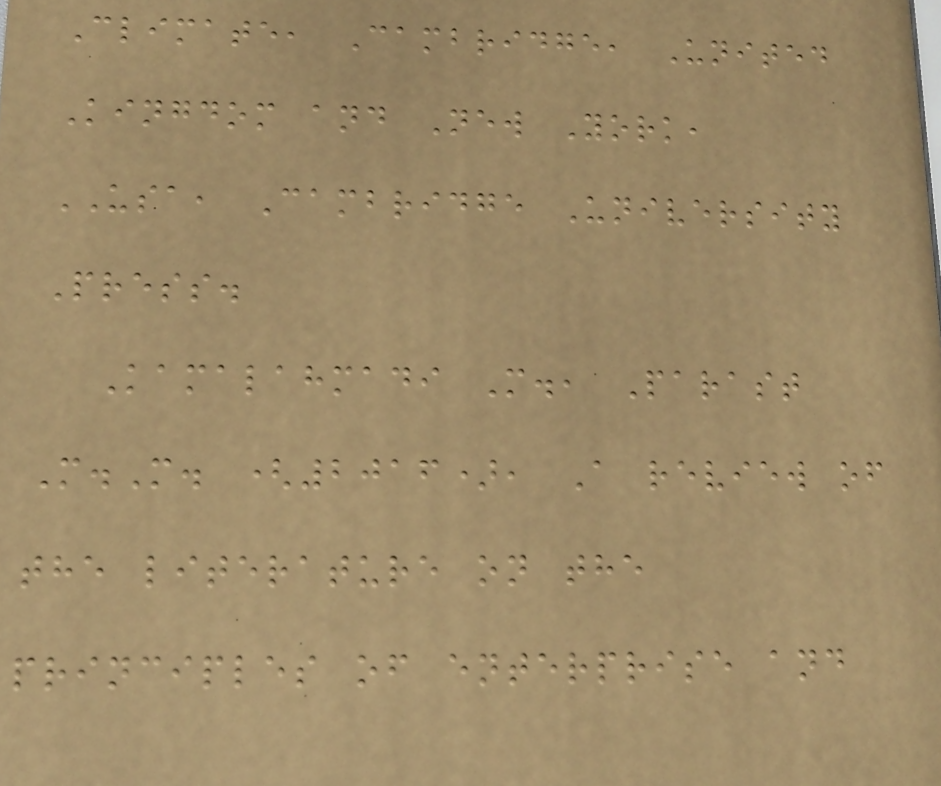Climate, Cambridge, United
Kingdom and New York,
USA, Cambridge University
Press.
Kamalahmadi M., Parast
M.M. (2016), A review of
the literature on the
principles of enterprise and
